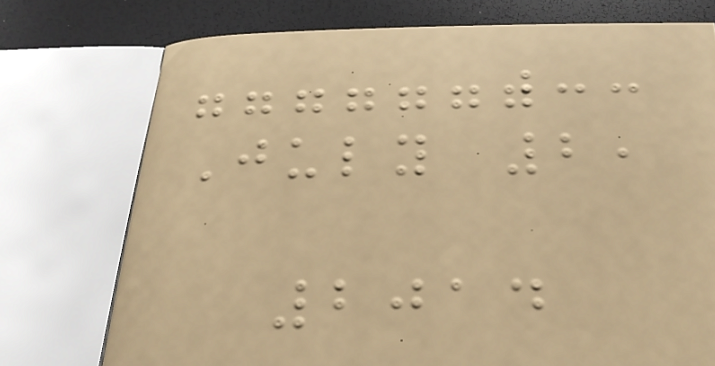July 2,
2014
